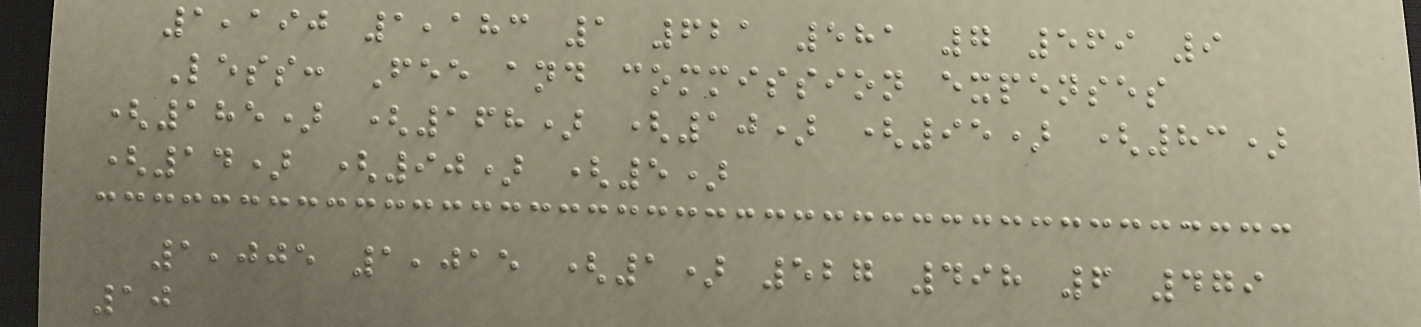1,190 1,183 1 621 581 7 569 9
Less: Fee and commission expenses
(185) (168) (10) (95) (83)
(14) (90) (5)
1,005 1,015 (1) 527 498 6 479
10
